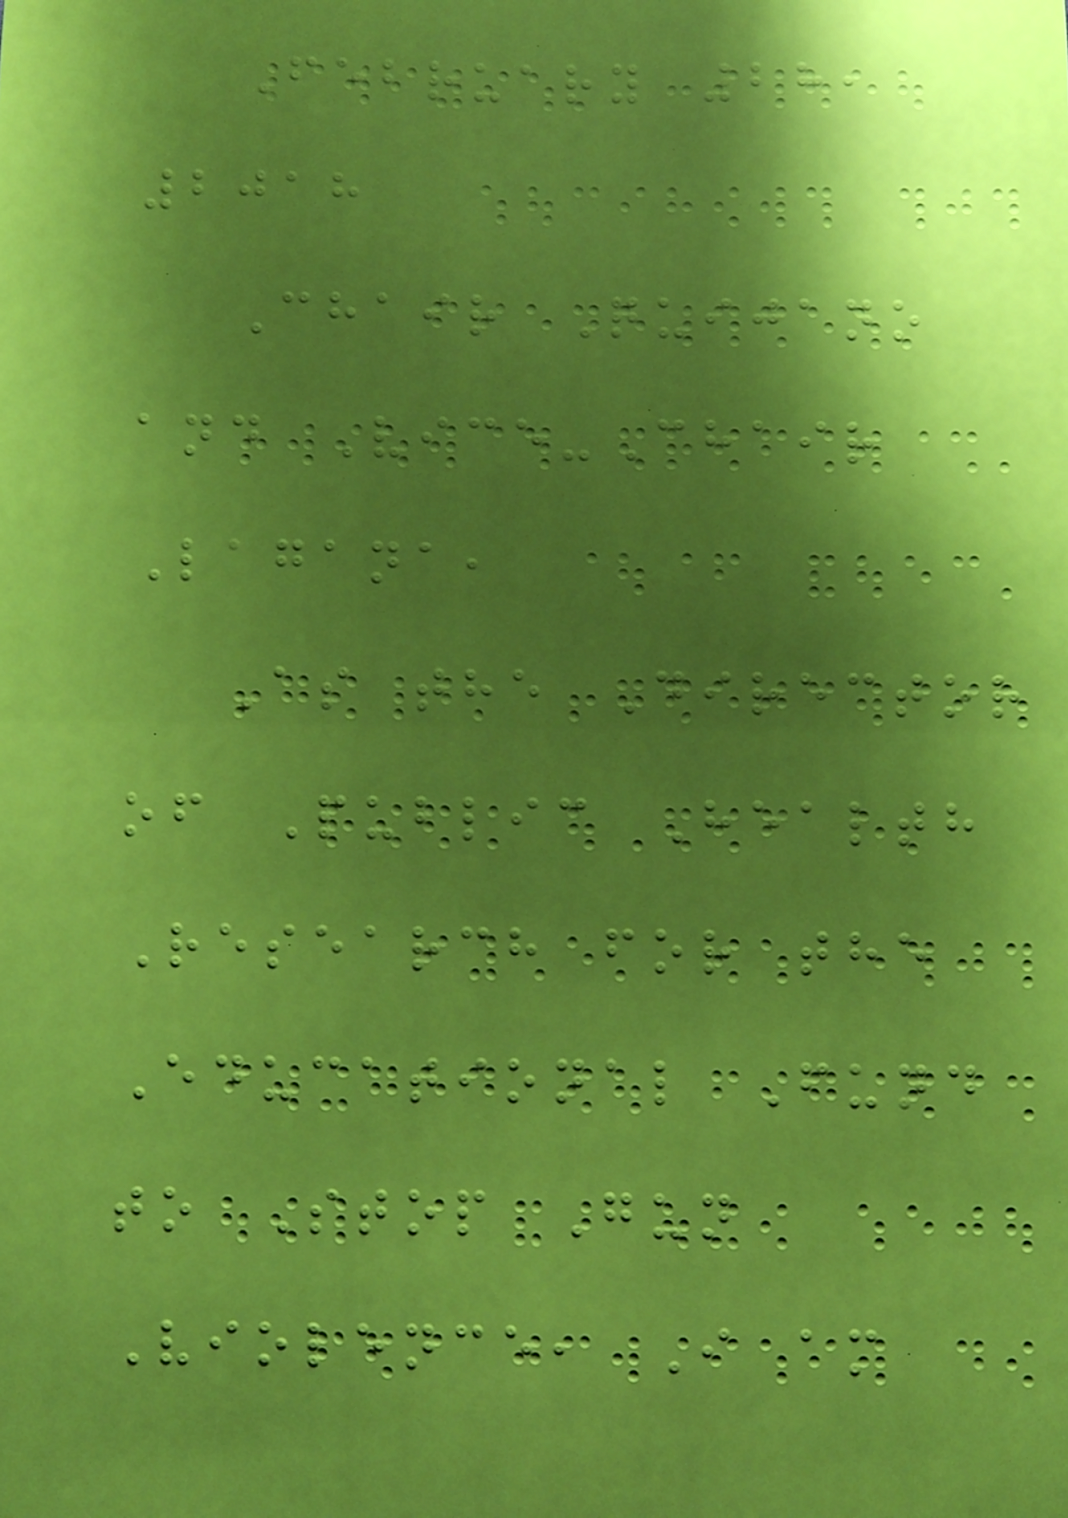February 28,
2018
Chair Quijano
and Vice-Chair
Lagana,
As the Director
of Public Health
Research for the
Educational Fund
to Stop Gun
Violence, I am
